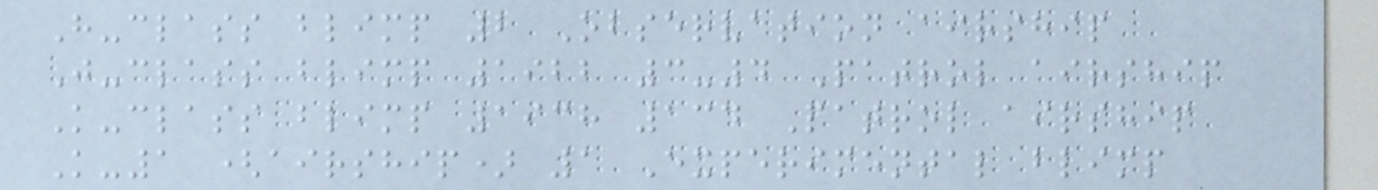H-class blimp 2 Observation airship
J-class blimp 1922 3-4 Patrol airship
K-class blimp 1938 134 Patrol airship
K-1 (airship) 1 Experimental blimp
